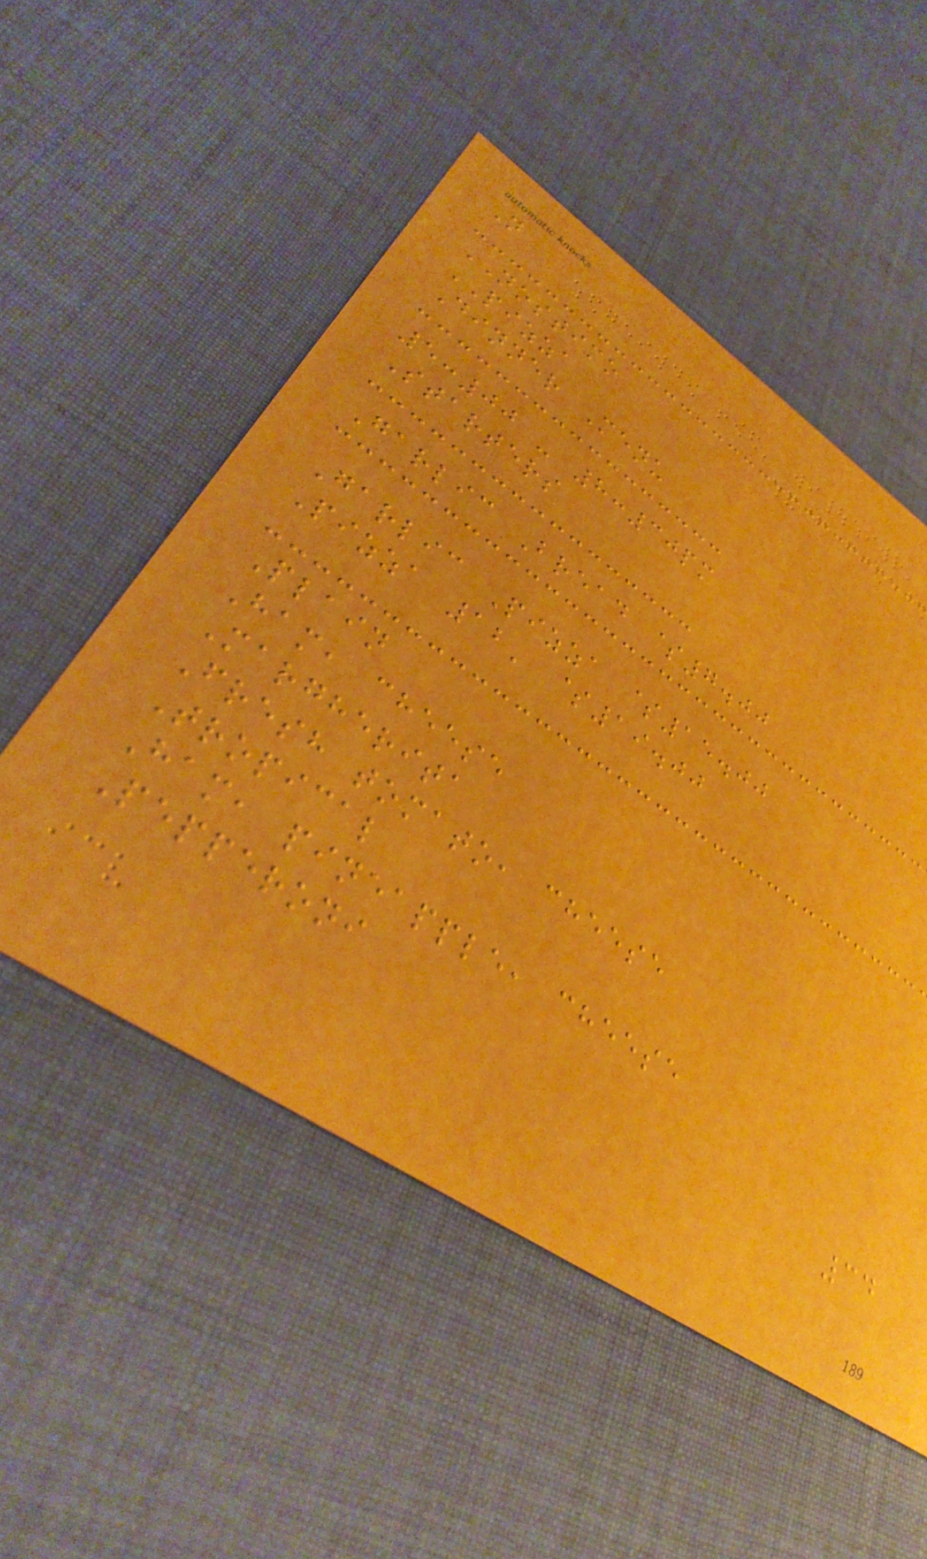N
NOSTIMO
PIZZA
Dinner Menu
5:00 - 8:30pm
Starters
Garlic Bread $7.00
Garlic Pizza $15.00
Pizza 12' $19.00
Plain
Ham, cheese
Margherita
Fresh tomato, cheese
Tropical
Ham, pineapple, cheese
Pepperoni
34
